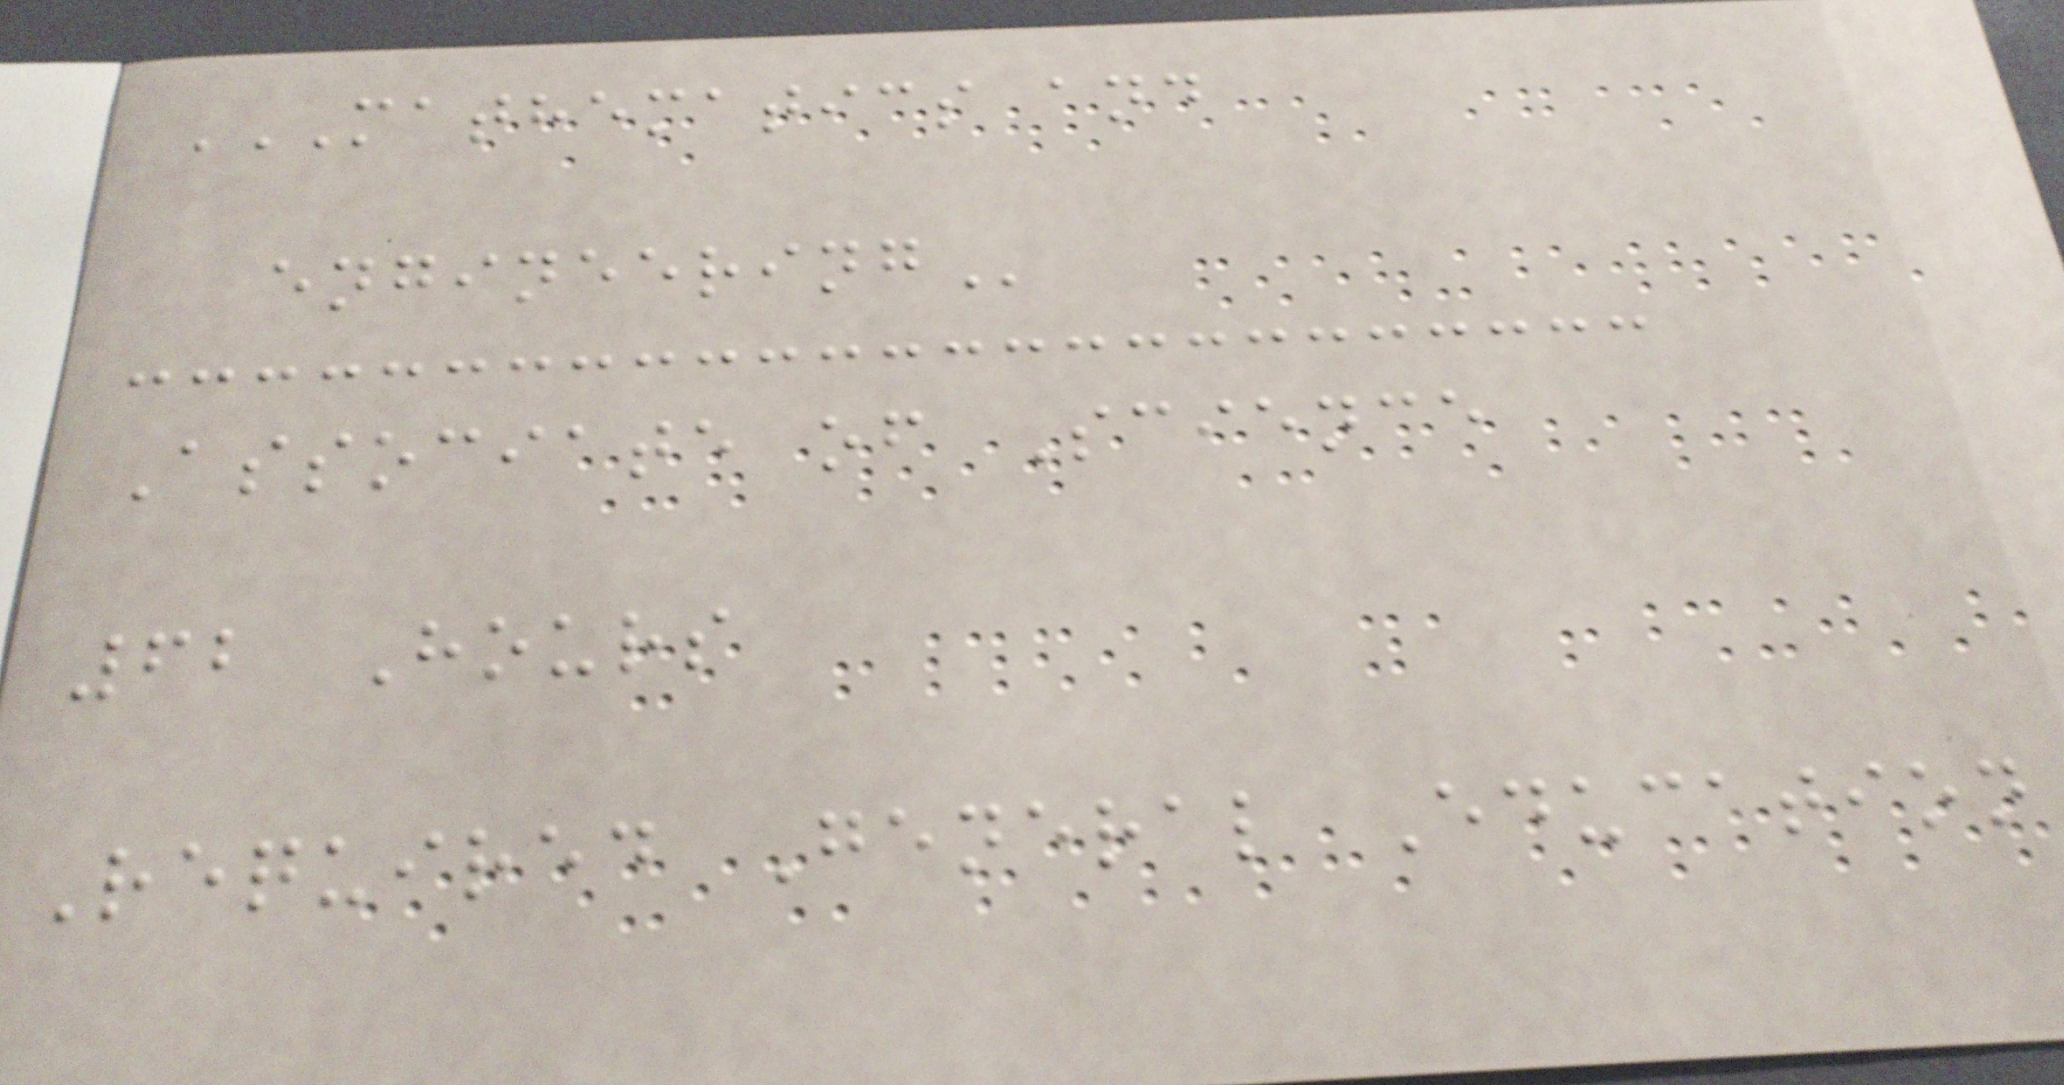MATHEMATICS AND
ENGINEERING
Associate of Science
62 Hours
Required General Education
